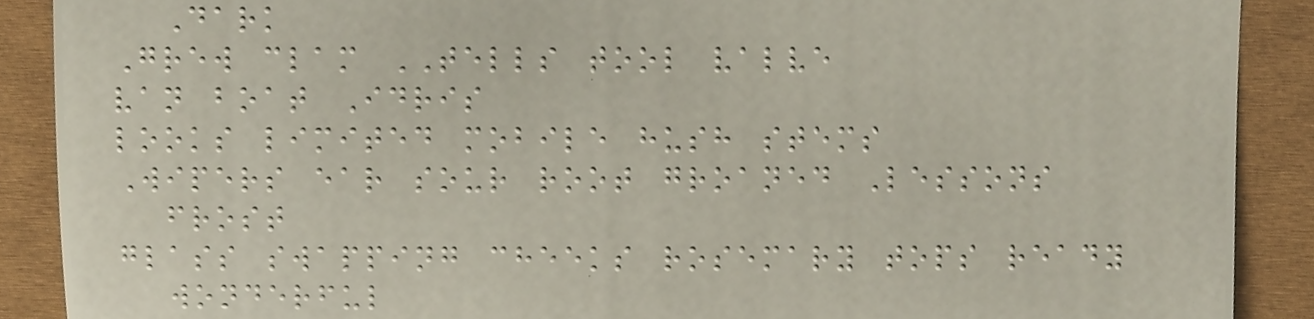Dark
Grew clam TELLS tool valve
van boat Idris
looks limited mobile hush stems
Wipers ear sour root groaned Lessons
frost
glass swapping cheeks rosemary tops ready
wonderful
